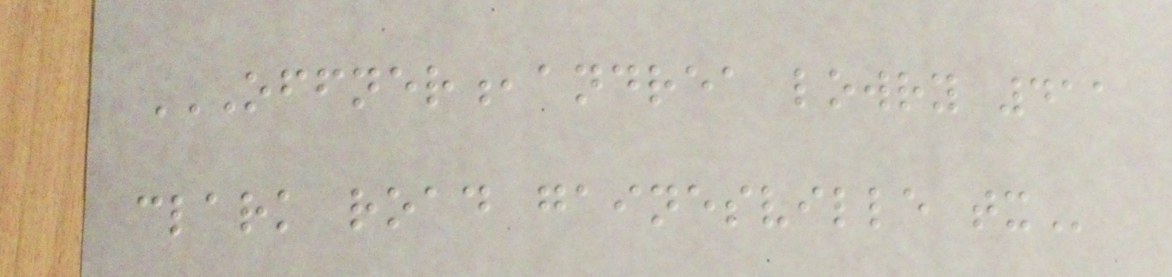OFFNER,ANDREA LOWRY 411
CLARK ROAD GAINESVILLE TX
